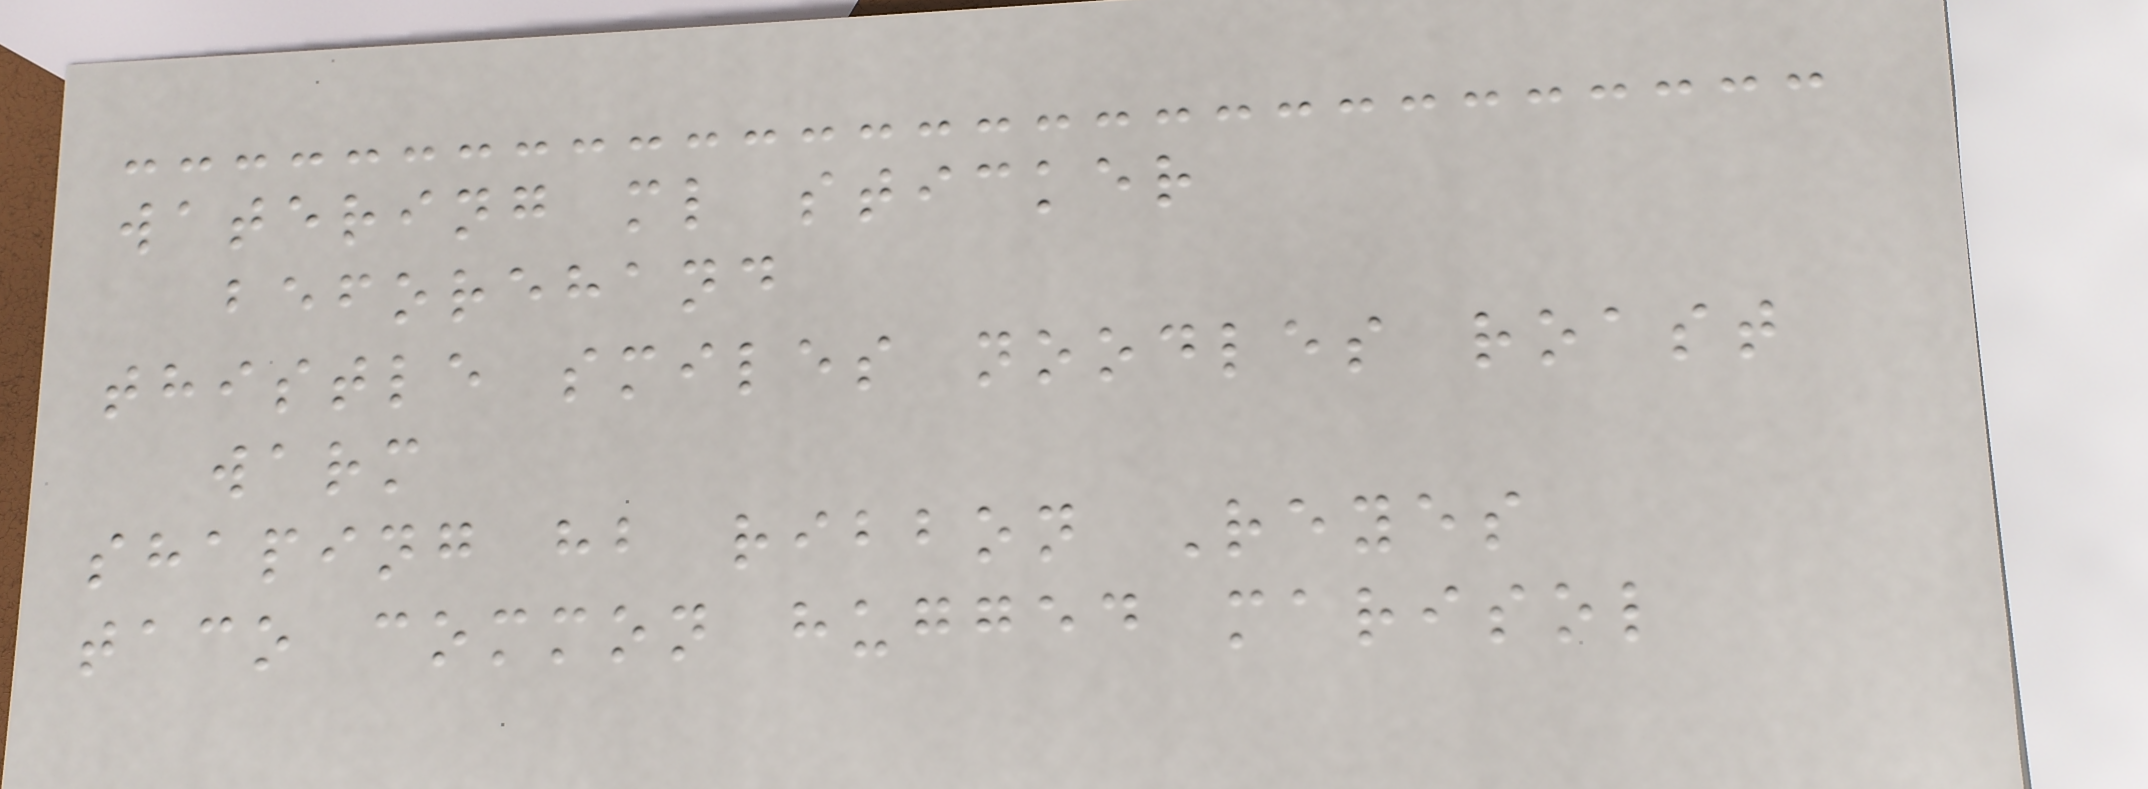watering ml sticker
beforehand
thistle smiles noodles roast
warm
shaping hb ribbon Reyes
taco common hugged marisol
